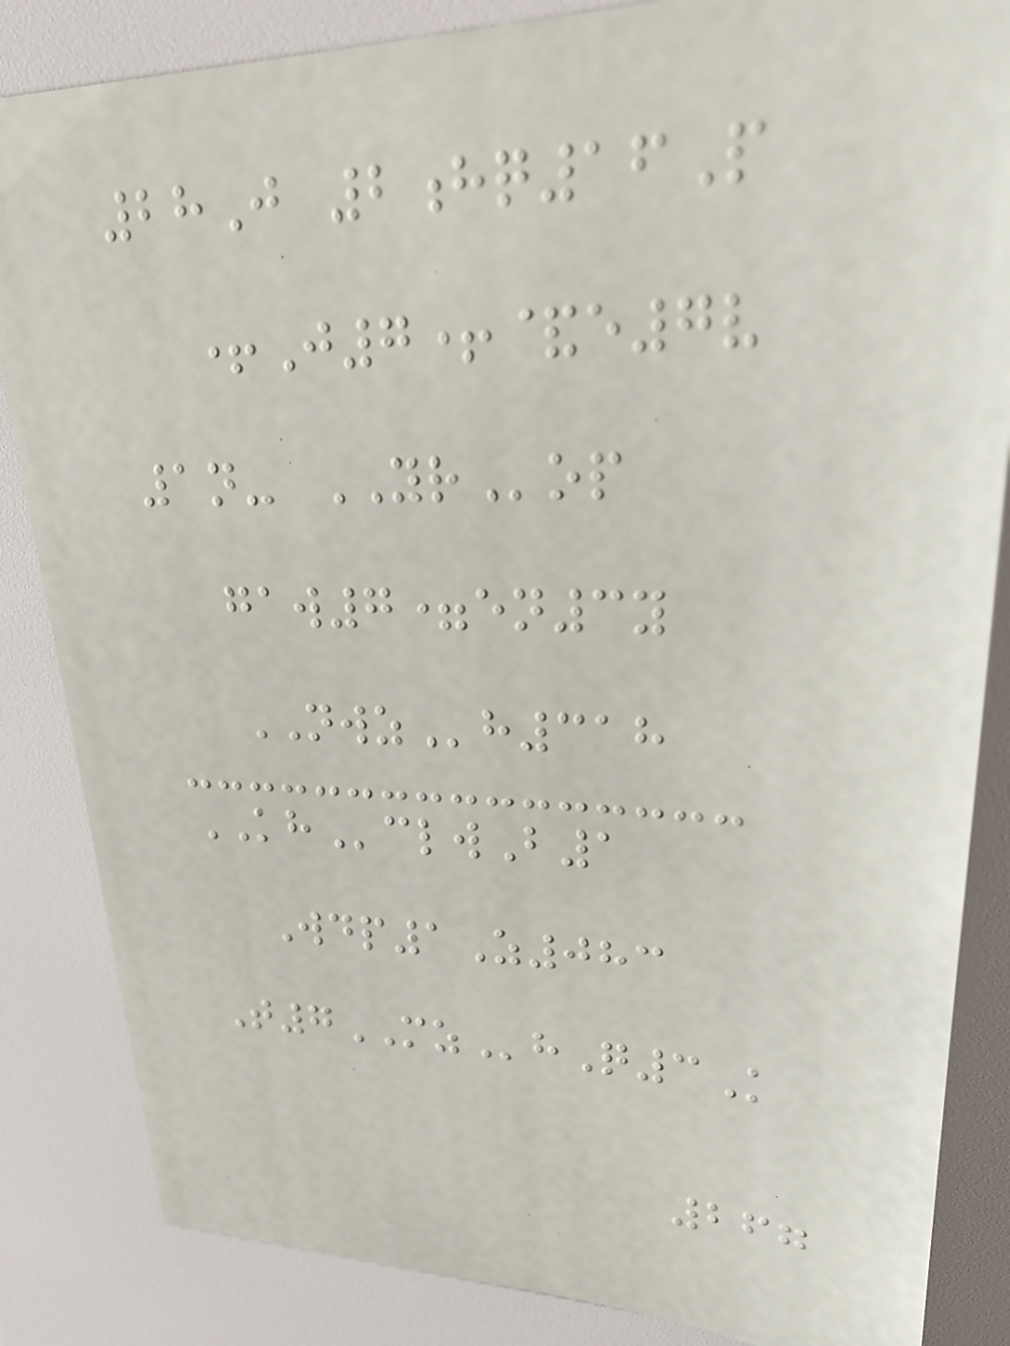28J 2hq16P
+J7+&e7v
1n- YRop
gaw7=en3y
NWZh318
KHclwB1
Wdp1Z083
T7MZhQ3K
267
